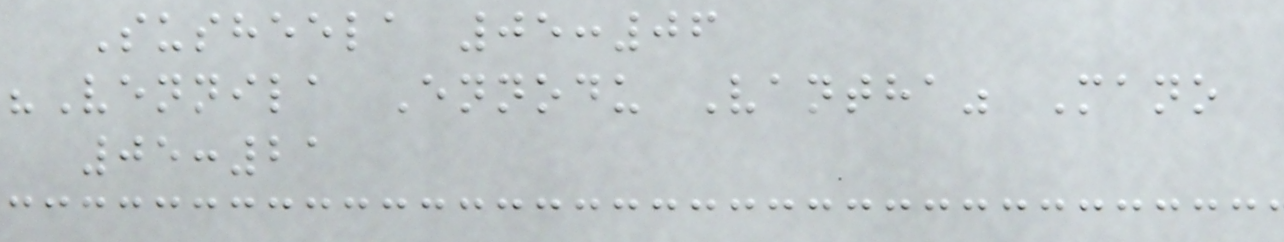Susheela 05:06
"Vennila Ennodu Vantha" Mano
05:21
